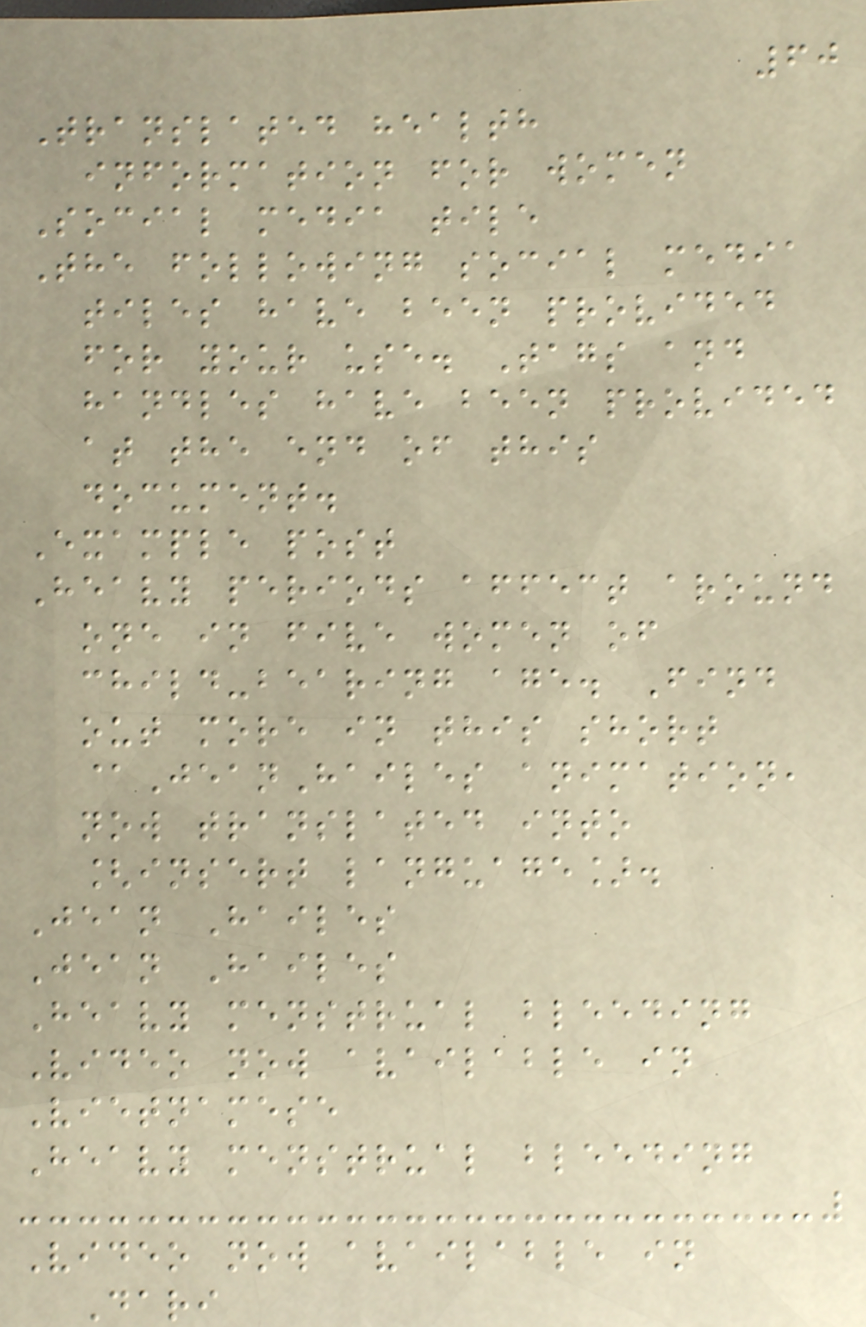60
Translated health
information for women
Social media tile
The following social media
tiles have been provided
for your use. Tags and
handles have been provided
at the end of this
document.
Example post
Heavy periods affect around
one in five women of
child-bearing age. Find
out more in this short
@JeanHailes animation,
now translated into
[insert language].
Jean Hailes
Jean Hailes
Heavy menstrual bleeding
Video now available in
Vietnamese
Heavy menstrual bleeding
Video now available in
Dari
